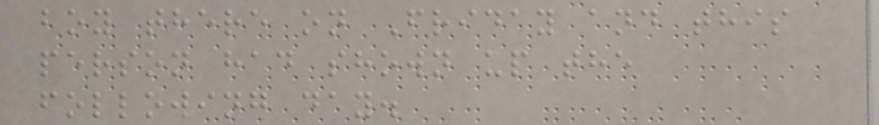boy there on Friday and this
person had shown up the
following day.
